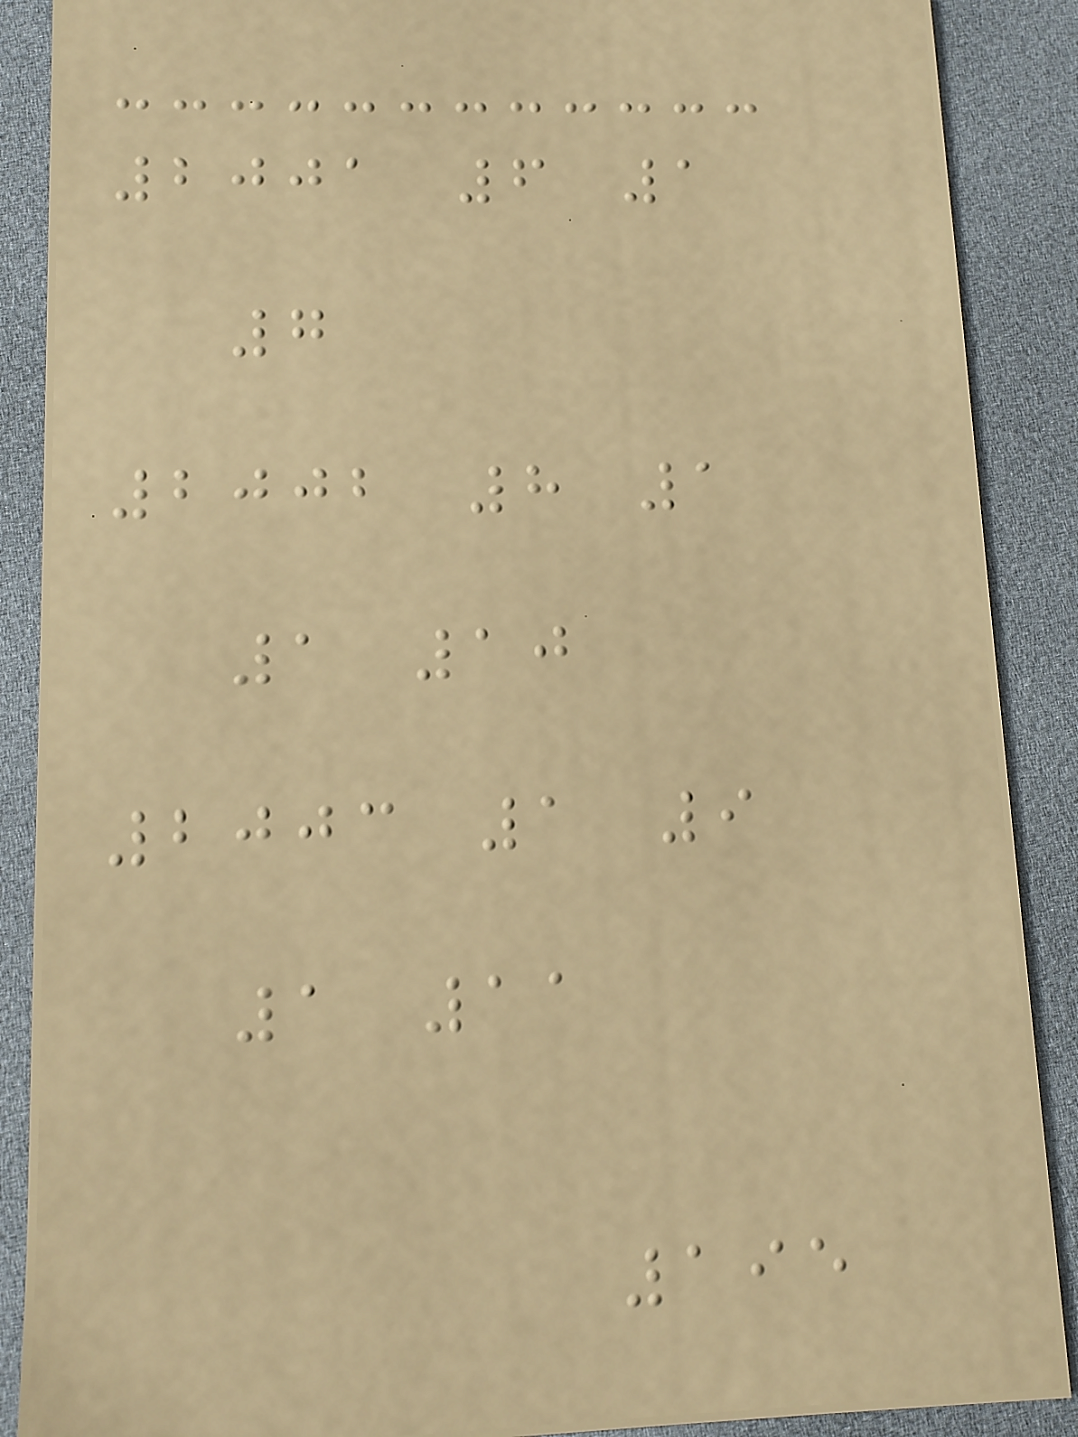2001 6 1
7
2002 8 1
1 10
2003 1 9
1 11
195
